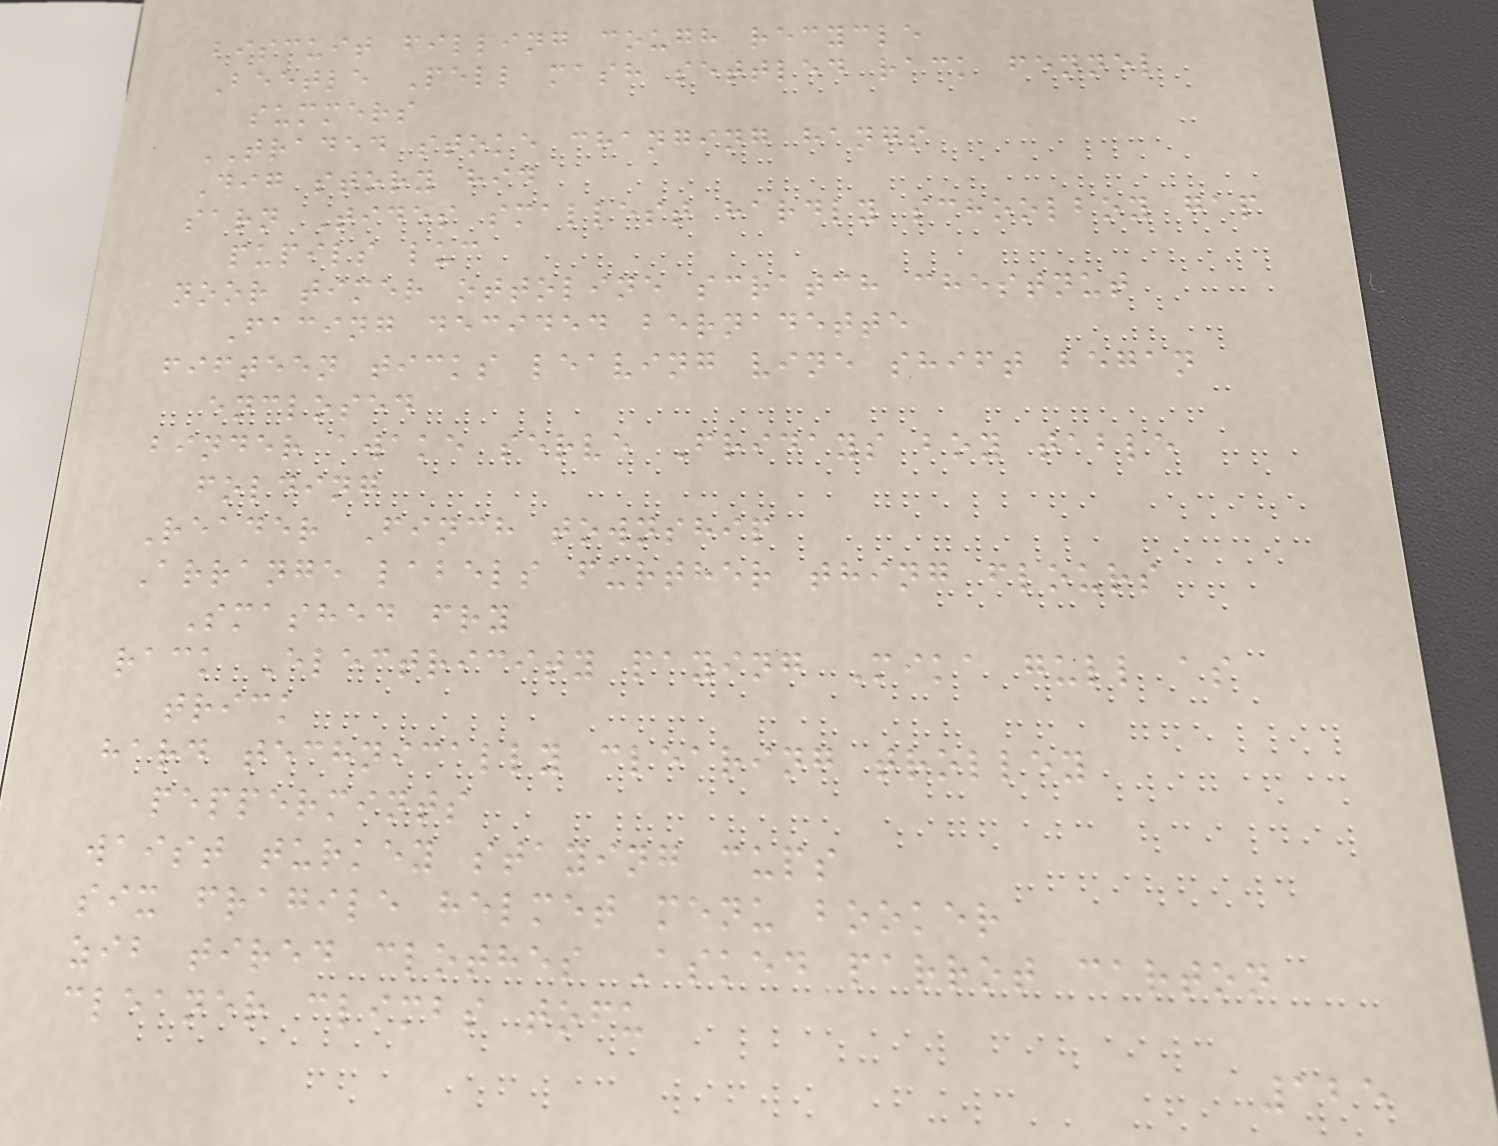biscuit filling cough recycle
Beetle Pell mash settled rack fennel
summers
TRADED stoke changing hangs
Dig story hid
sarn Tides smallest hardly schoolboy gap
pupils luc
noor timer ottoline scratch chestnut
Facing decided bernadette
fifteen ticks leaving vine shift began
enclosed
binder awake serve Fridays boy table
folding
Reader Finch township
Arrange labels further thing flours
Smashed fry
rack Electricity paying Mika gull as
trick
hard technically clearing trolley
peppermints
waist turkey staying cups
six fragile helmet menu booker
zib tired clothes Asked parrot carton
cleaner climbs tofu
125
